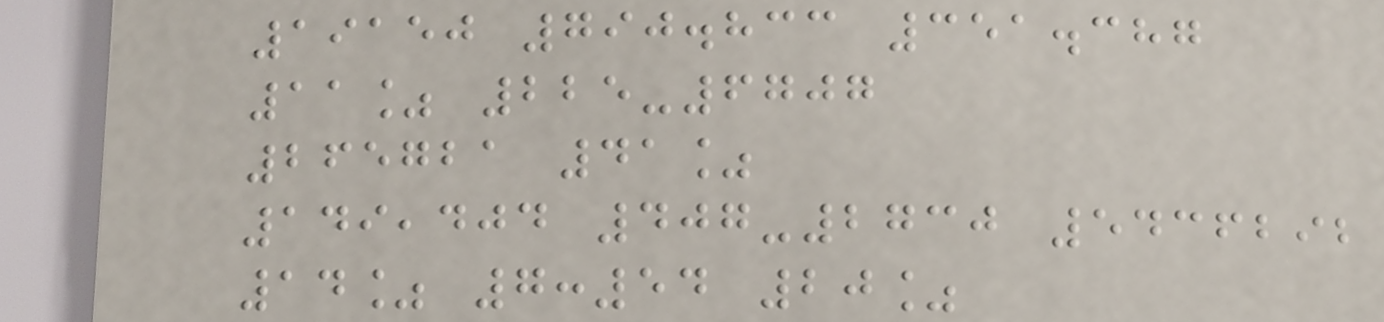19150 790.833 351.387
11% 225-6707
265721 41%
149,404 407-2730 5436292
14% 7:54 20%
